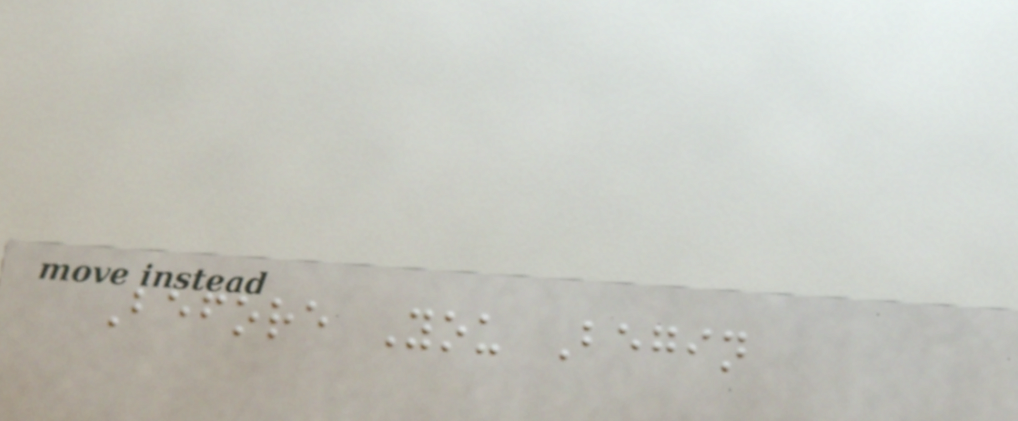Before You Begin
